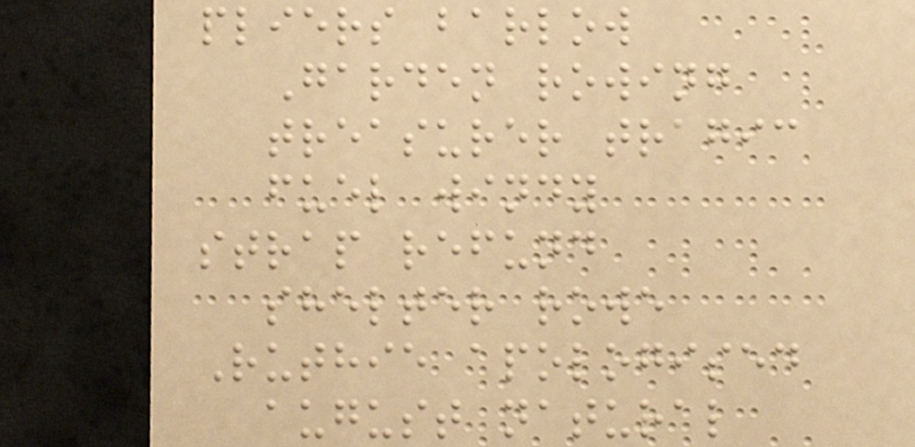pliers barlow
Garden rowing
treasurer tragic
fuel windy
strap refund
shelter rowe
Ruthie apologised
august natural
